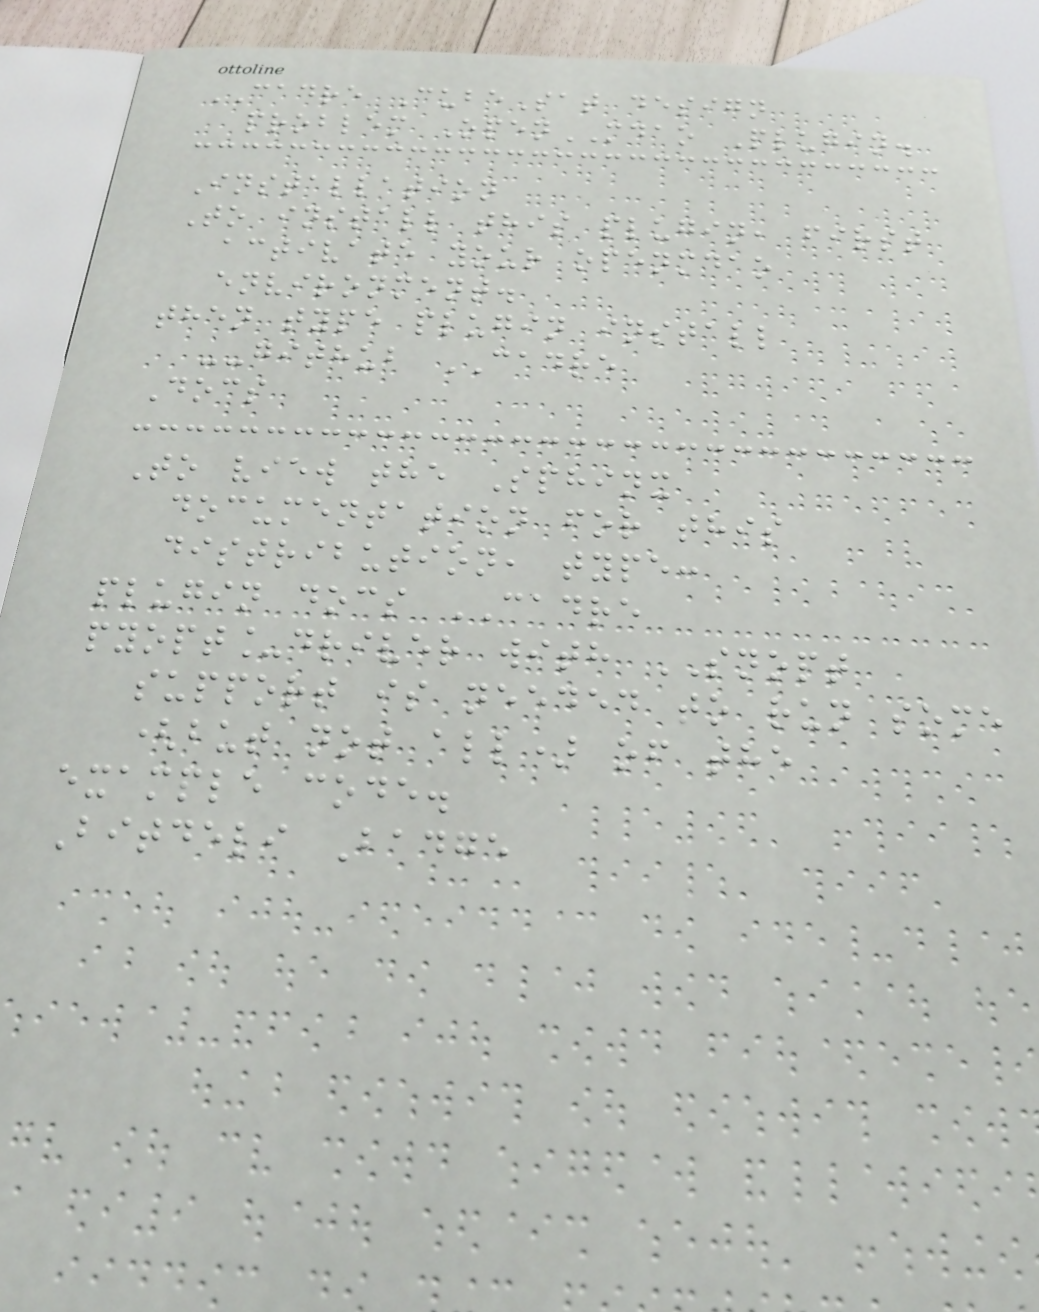CADRE CubeSat design
problem OpenMDAO Plugin.
Installation
To install this plugin, first
activate your openmdao
environment.
then type plugin install
--github CADRE
Docs
To view the Sphinx
documentation for this
distribution, type:
plugin docs CADRE
pyopt_driver with SNOPT
support is needed to run some
(but not all) of the
example code.
Bitdeli Badge
